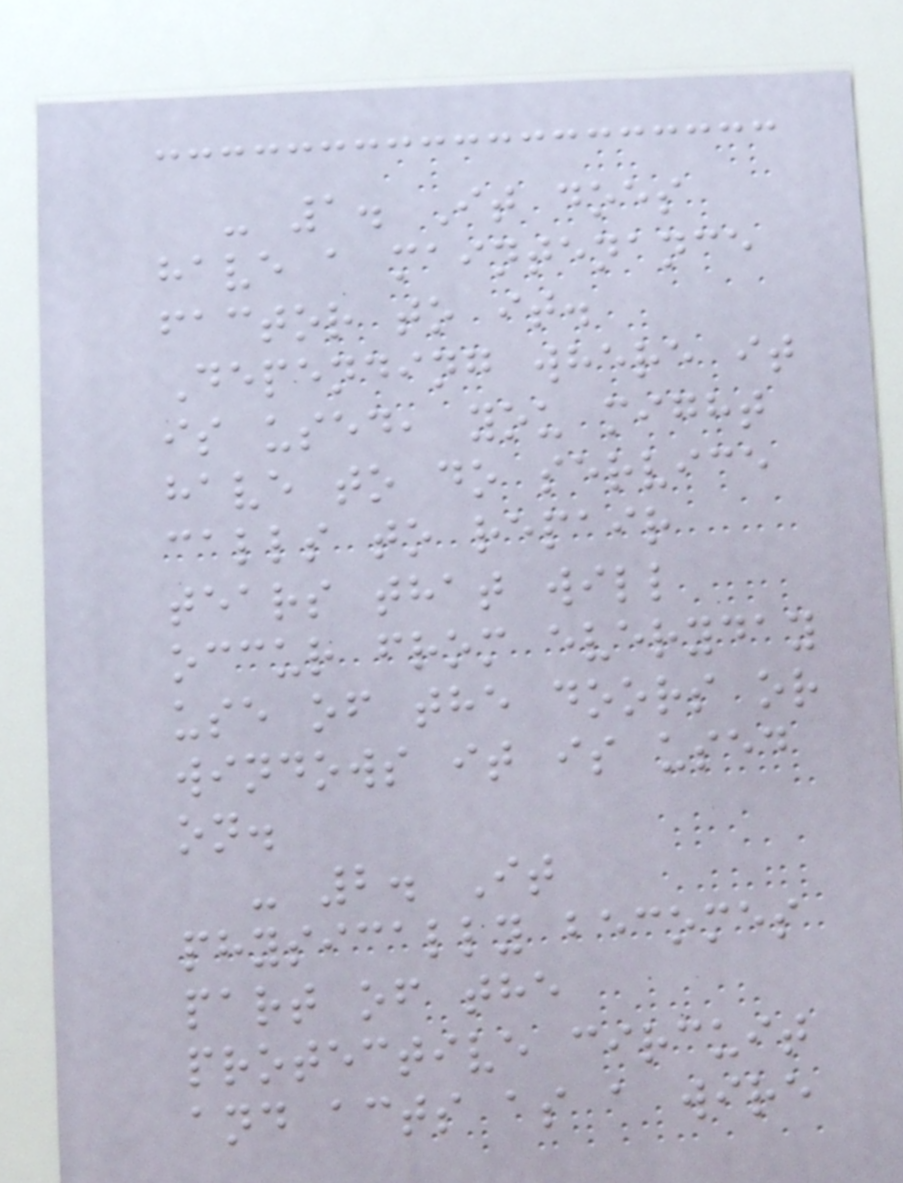- 1. It does
have a maintenance
factor to it.
Depending where it
is used, you might
have to do service
calls to repair
tears that will
occur from everyday
use of the doors or
windows it is used
on.
- 2. It
physically becomes
part of the
protective circuit
and acts as a wire
